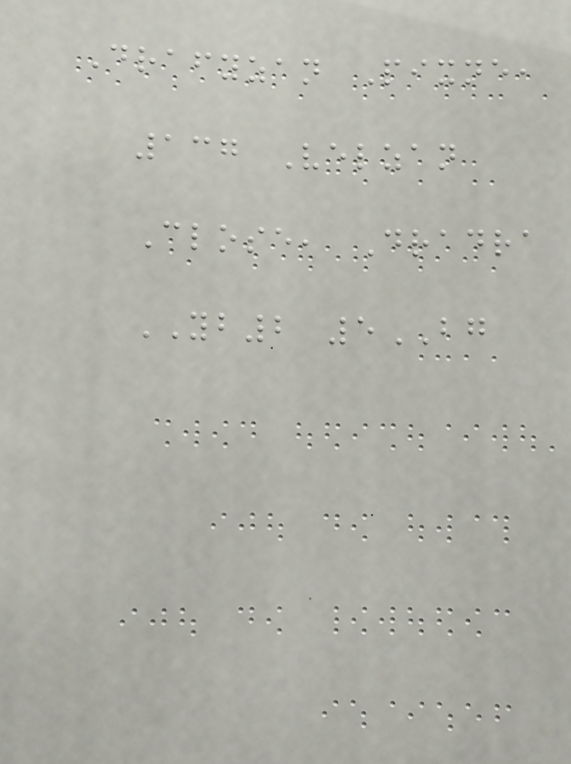Drafyzan Pixne,
137 Velzan
Close, Dradra
YB2 5BG
